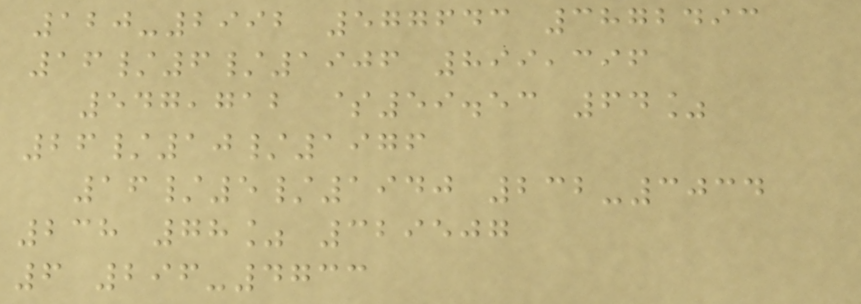120-2992 577643 3872493
16/6/1906 899,396
547,712 $59.53 64%
26/10/1976
16/5/1940 232-3034
238 78% 329507
6 296-4733
